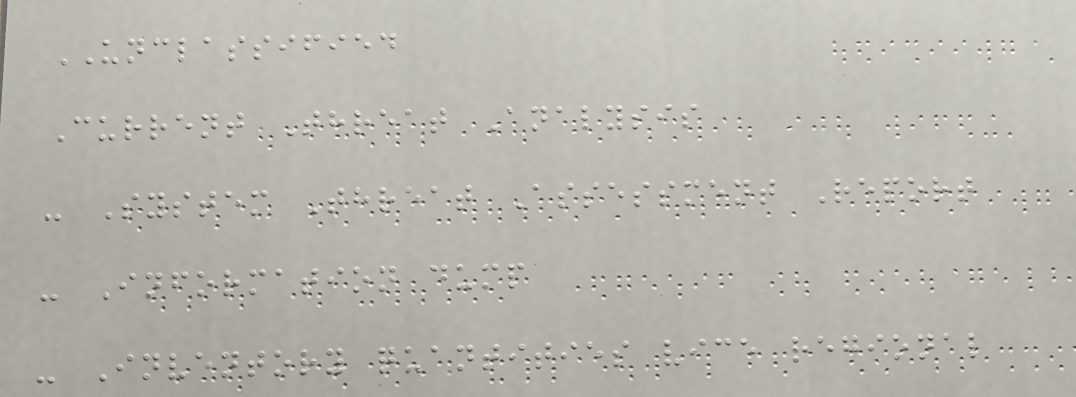UNCLASSIFIED
Current Threat Analysis
- System Threat Assessment Report
- Information dump
- Inventory quantities vice regional
